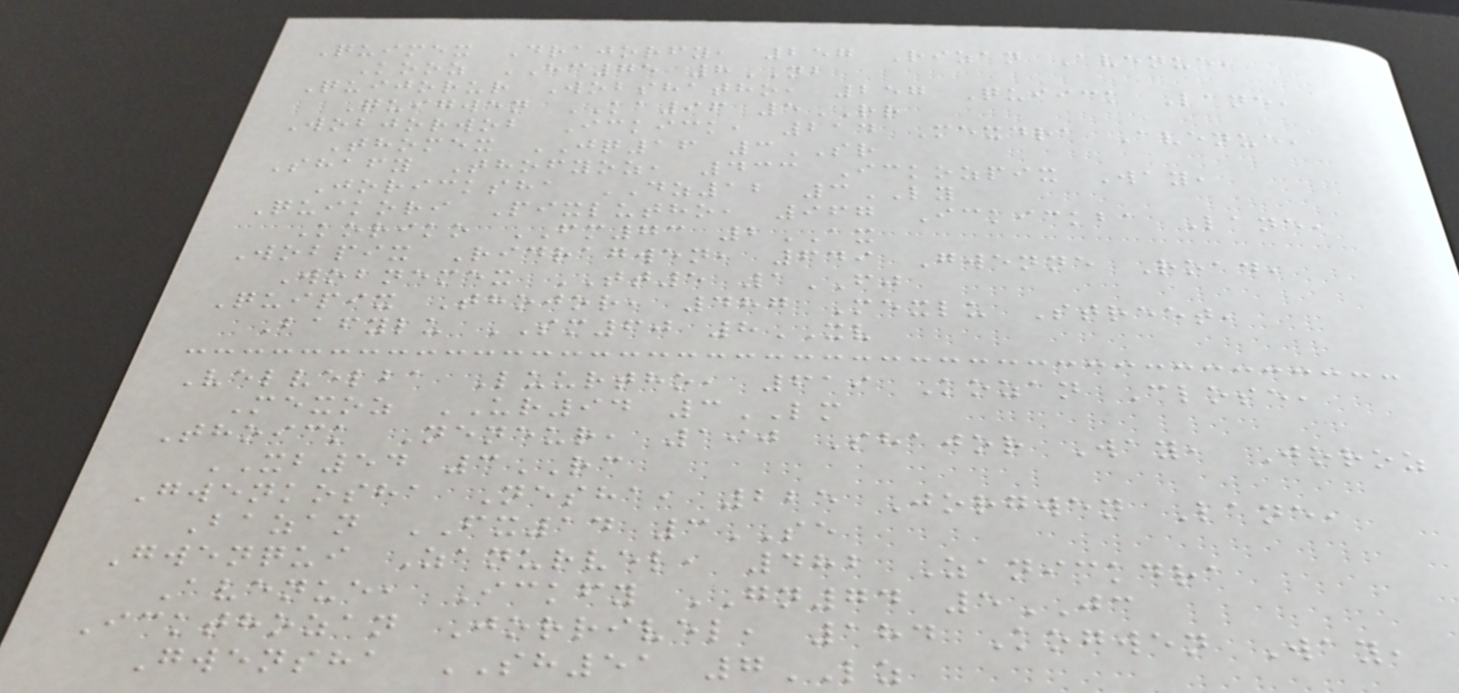Quimex Drajorfy, 257 Rizan Avenue,
Kooz HC75 8NB
Quijorur Wobshatho, 257 Quiick Lane,
Quigwen KA96 5RR
Wobjorwob Ickick, 214 Mexdra Avenue,
Thomex JQ16 3SR
Shafy Thofyoz, 433 Ickozpix Way,
Joricksha DZ12 3LY
Quikori Pixlutho, 967 Ickickba Lane,
Koriko FM73 2AX
Wobpix Ridragwen, 649 Gwenne Road,
Wobnemex TT5 1FJ
Quipix Thojor, 487 Mexlu Street,
Bafylu SM60 8XV
Velvelba Luurtho, 619 Kozan Close,
Mexoz UR94 3LM
Thoick Neneur, 190 Shajor Way, Joroz
XB54 3RC
Gwenkosha Nesha, 225 Jorgwen Lane,
Bazan FX14 3SE
Gwenqui Zanurvel, 482 Zanickdra
Avenue, Ickfy GN74 5JC
Ickthozan Jorrivel, 184 Kogwen Way,
Gwensha SH51 7LZ
